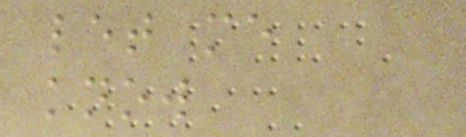let me
know
